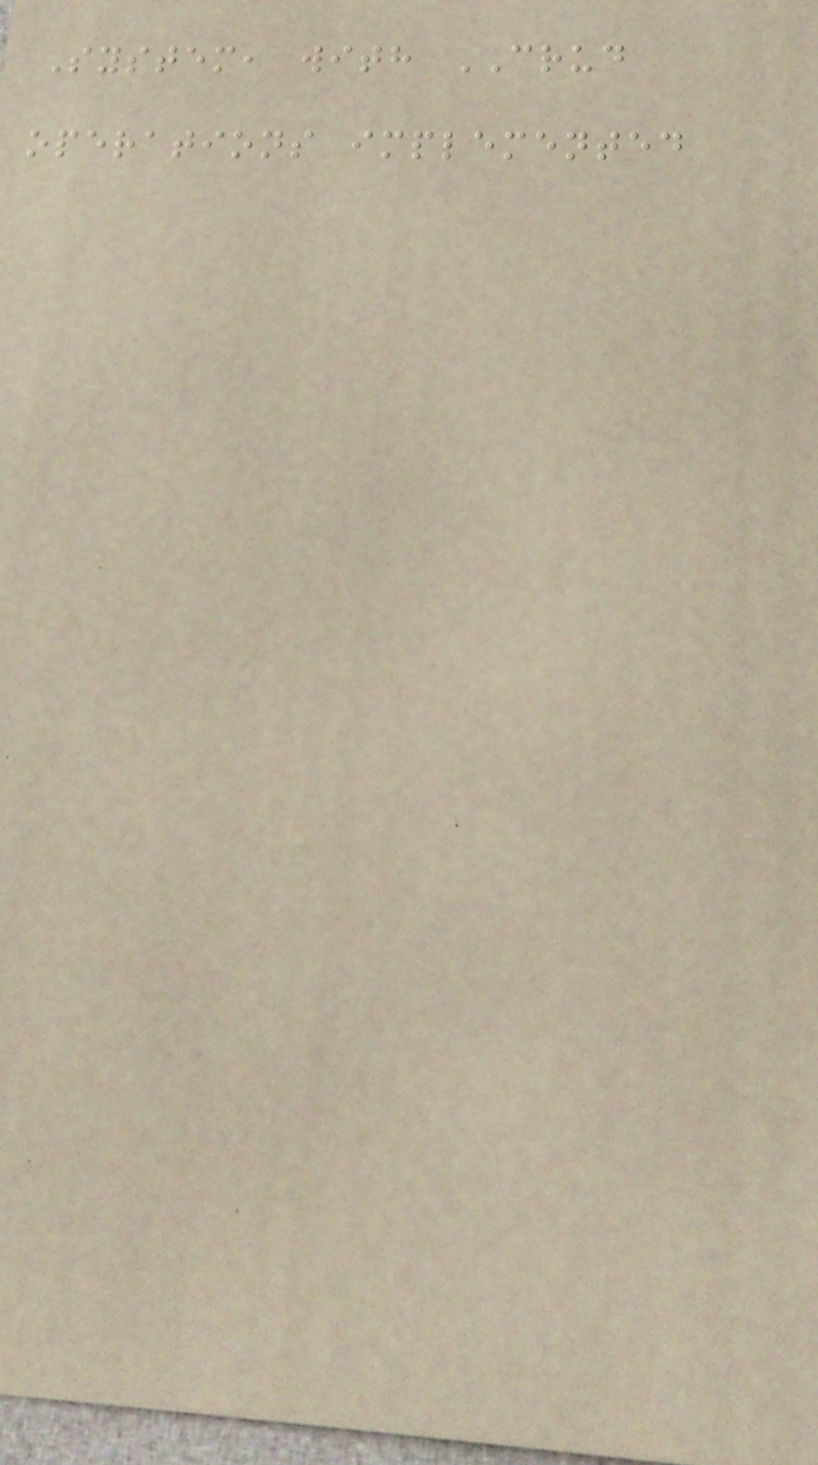System, with CRUD
operations implemented
